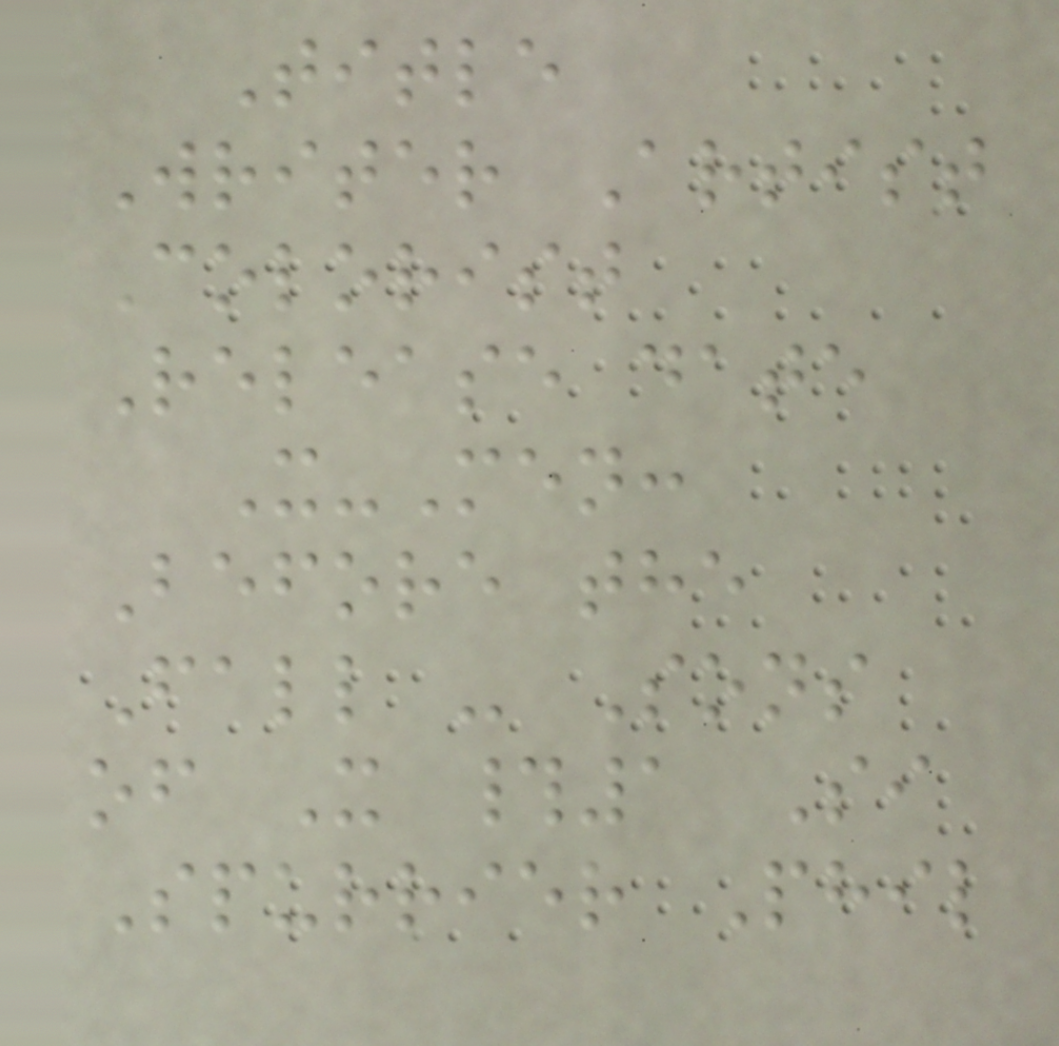Title
Writer Artist
Colorist
Release date
X-Men:
Before the
Fall - Sons
of X #1 Si
Spurrier Phil
